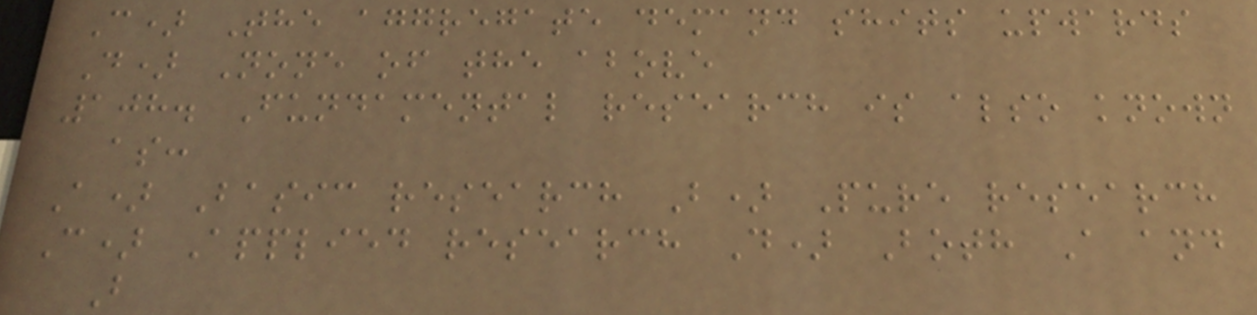C) The aggregate demand shits upwards
D) None of the above
108. Fundamental research is also known
as:
A) Basic research B) Pure research
C) Applied research D) Both A and
B
